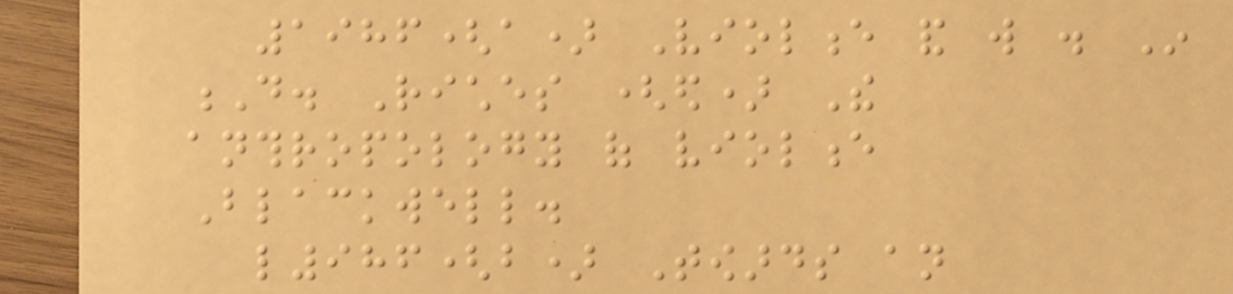1986(a) Violence and will . In
D. Riches (ed) The
anthropology of violence
Blackwell.
l986(b) Towards an
